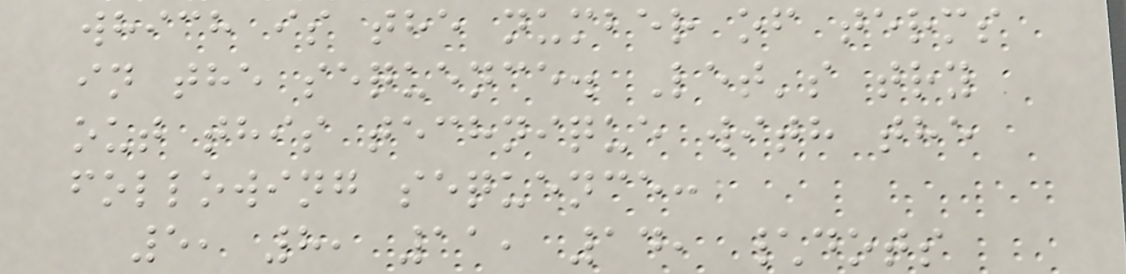which is the number of terms
in the sequence. Let's try
out this technique with the
following sequence:
5, 8, 11, 14, \dots
